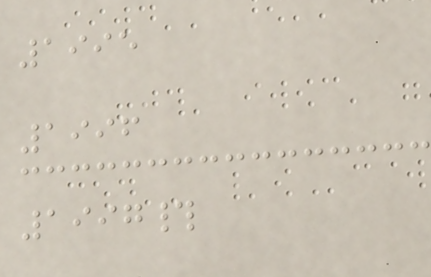1995
1996
1997#
